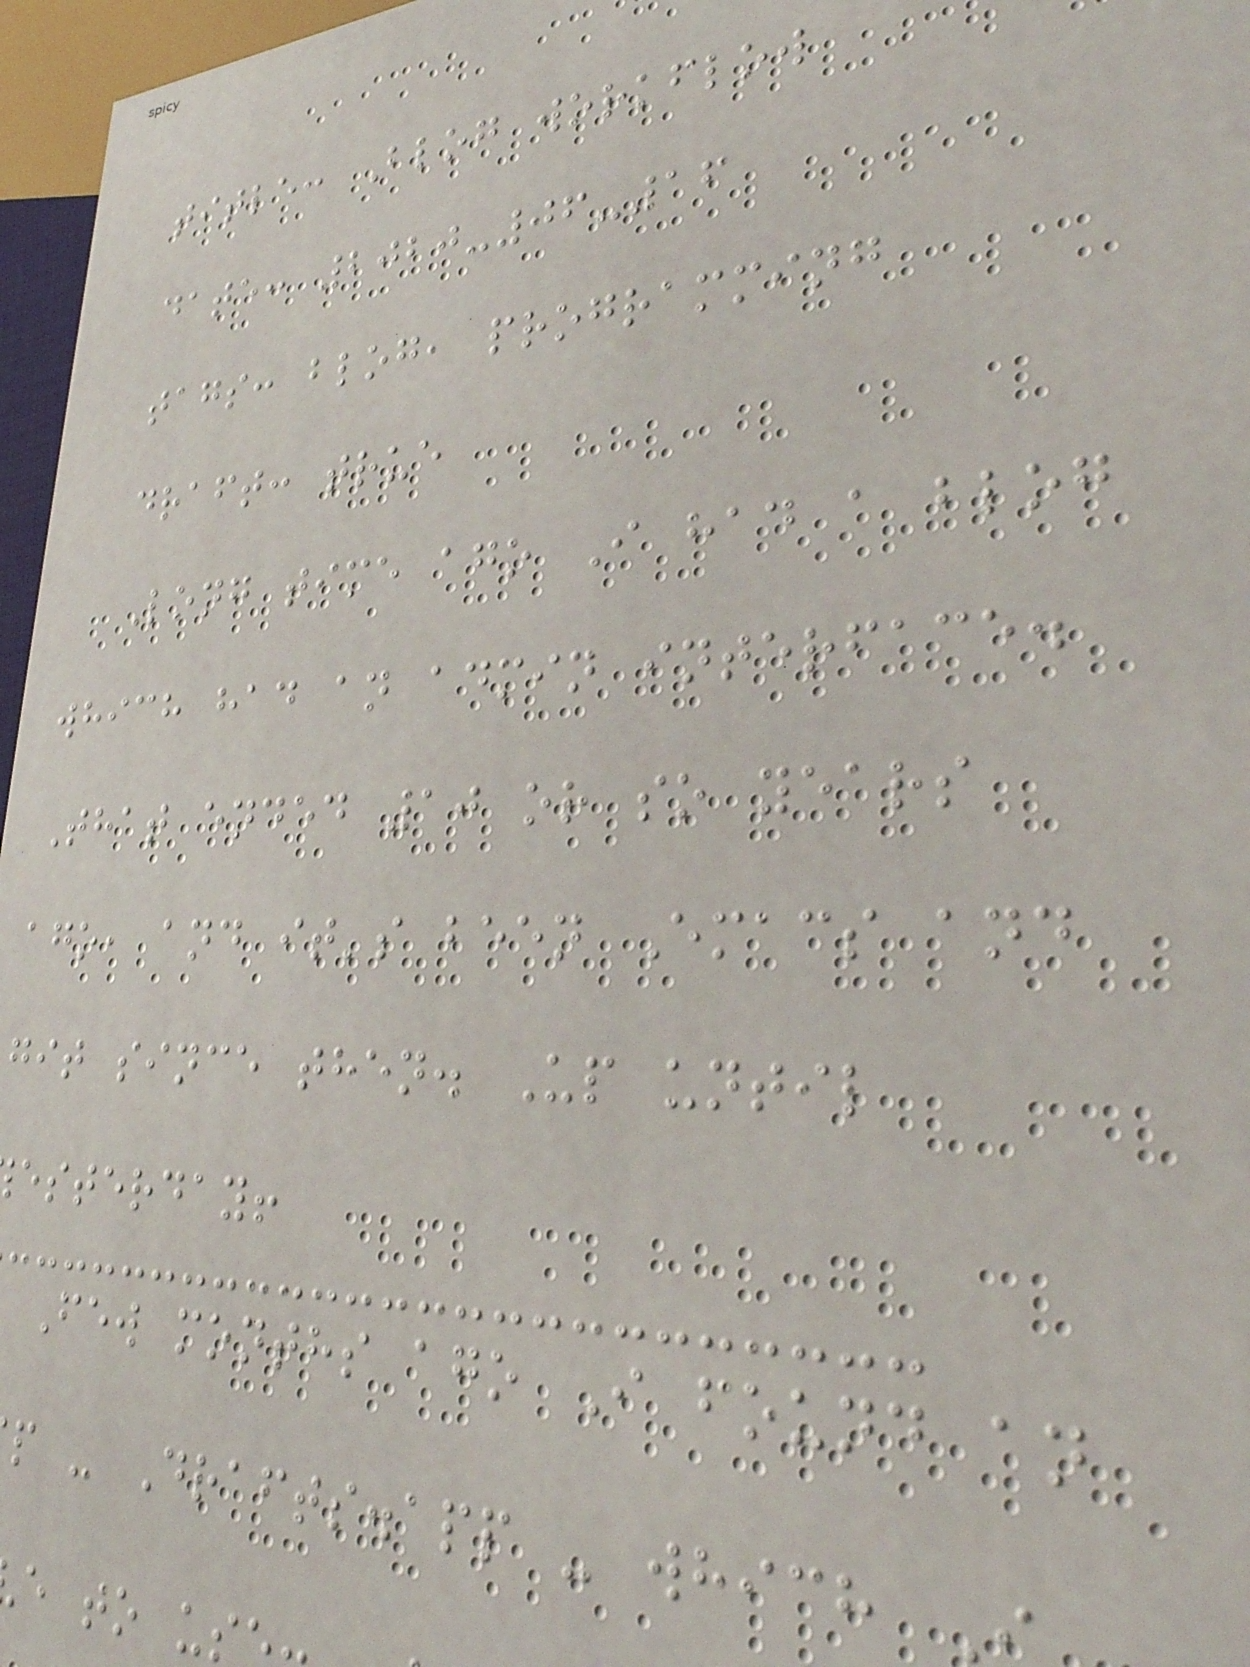title: Blog workflow
date: 2020-06-16
tags: blog, programming
draft: true
Long time ago I had a blog
which had an admin interface.
That ended 10 or so years
ago, and it's been Emacs and
git since then. Up until
esterday!
Few months ago I found an
p - Drafts.app - which
e to us
